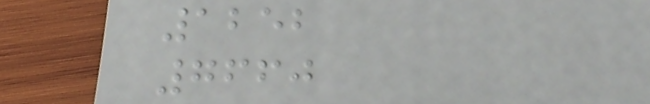1252
7660
